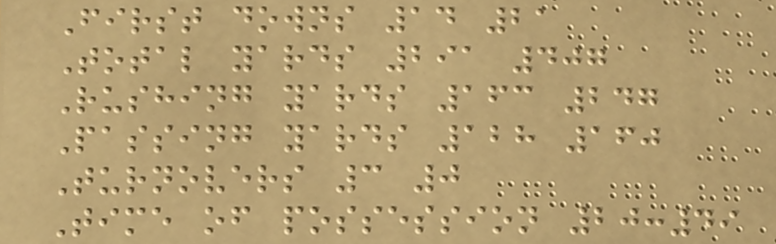First downs 14 21
Total yards 291 407
Rushing yards 163 247
Passing yards 128 160
Turnovers 3 0
Time of possession 20:49
